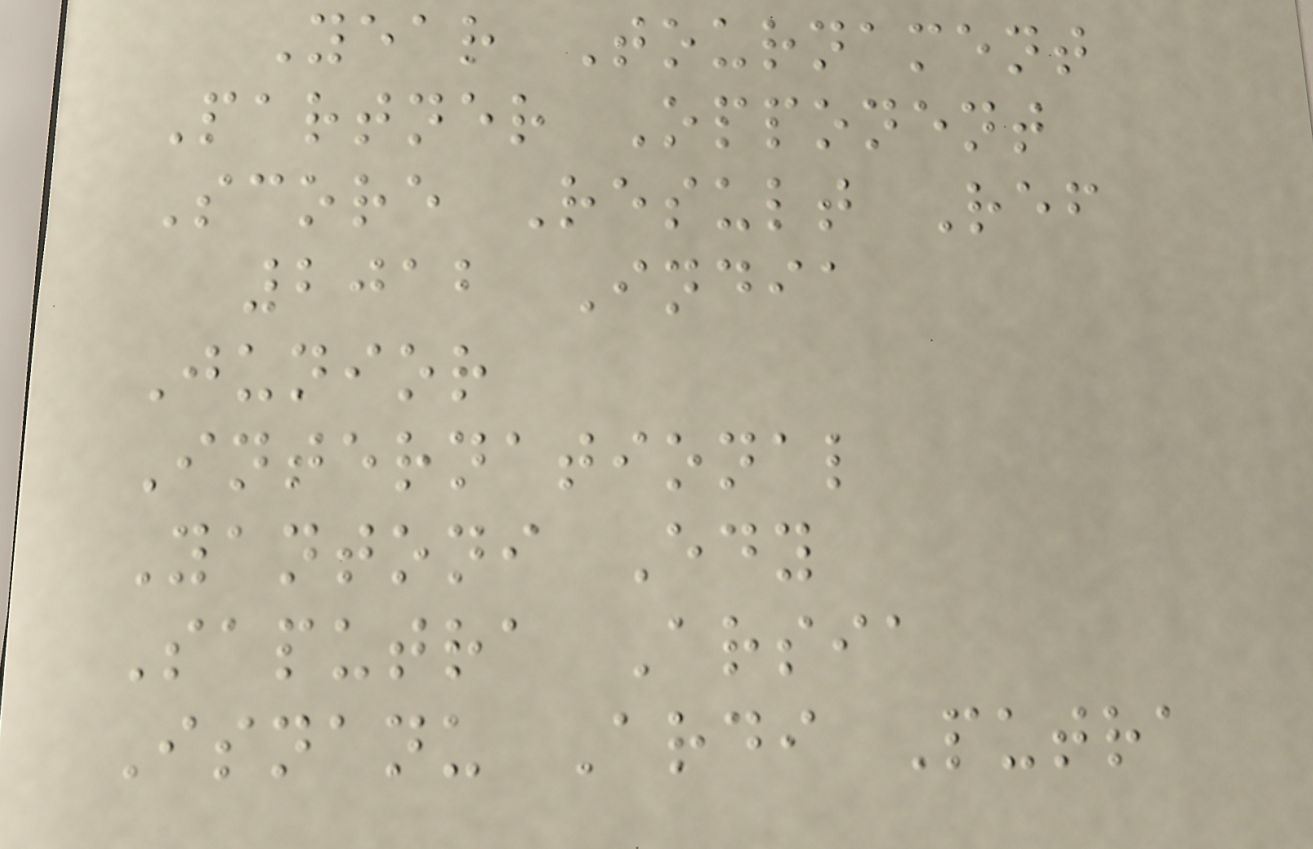Year Tournament
Partner Opponent
Score Result Ref
2012 India
Junior
International
Yantoni Edy
Saputra Arsia
Isnanu Ardi Putra
